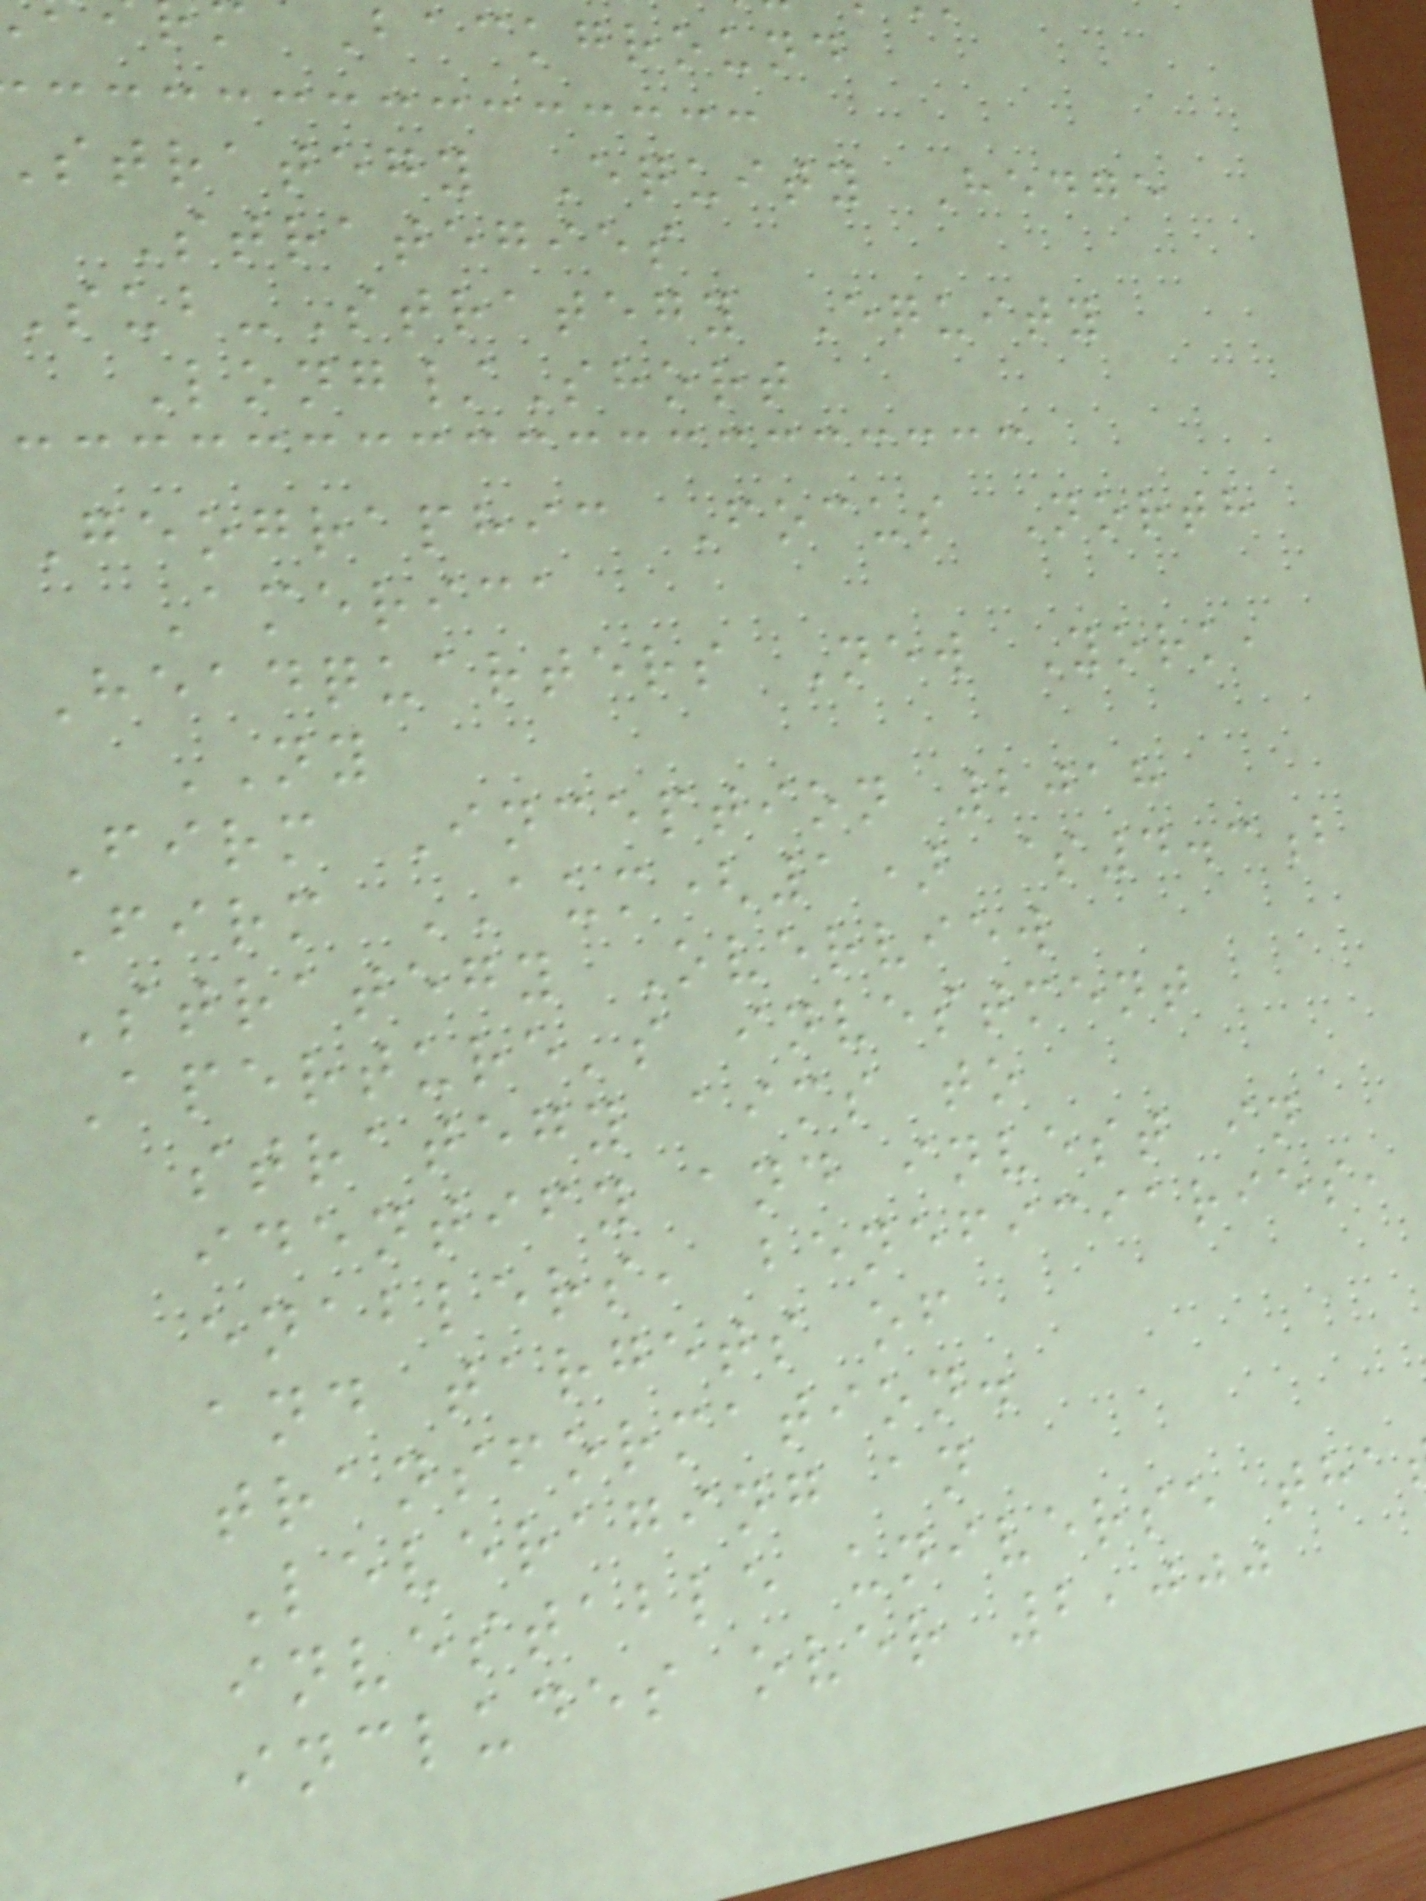Background
strategy Equity Hedge
Strategies
Sub-Strategy Equity
Long/Short
Geographic Focus North
America
Headquarters New York,
NY
Firm Inception 2018
Firm AUM(1) $4.3b
Strategy Overview
Aperture's investment
strategy aims to
identify and invest in
enablers, beneficiaries,
and targets of
transformation.
Leveraging an
investable universe tha
includes over 2,000
